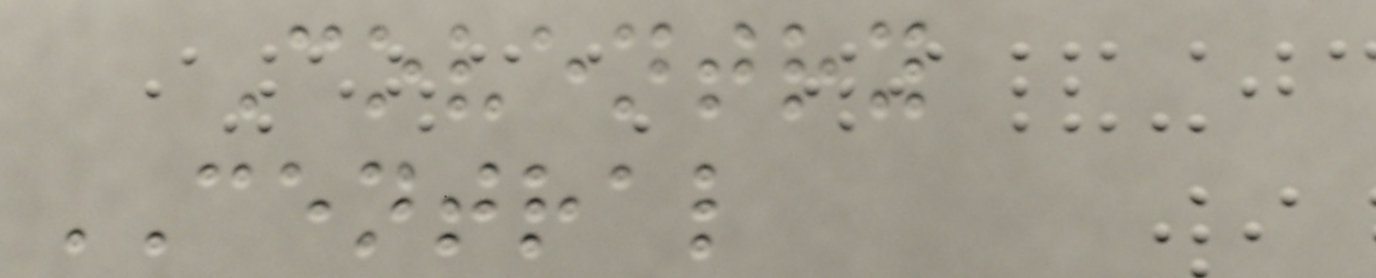Coventry
CENTRAL
